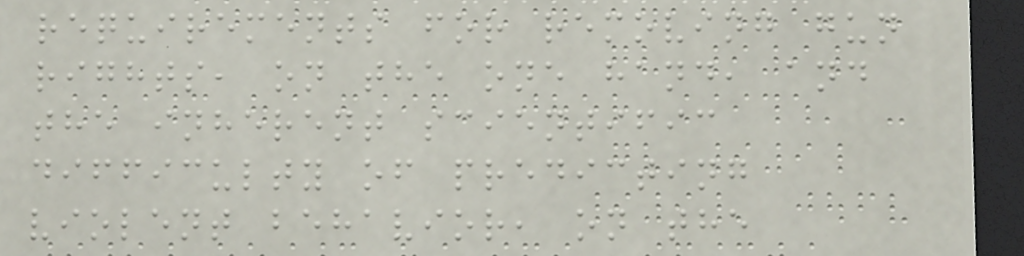requirements for removing gun
rights, on the one hand, and
the inherent scientific
difficulty of predicting
violent behavior, on the
